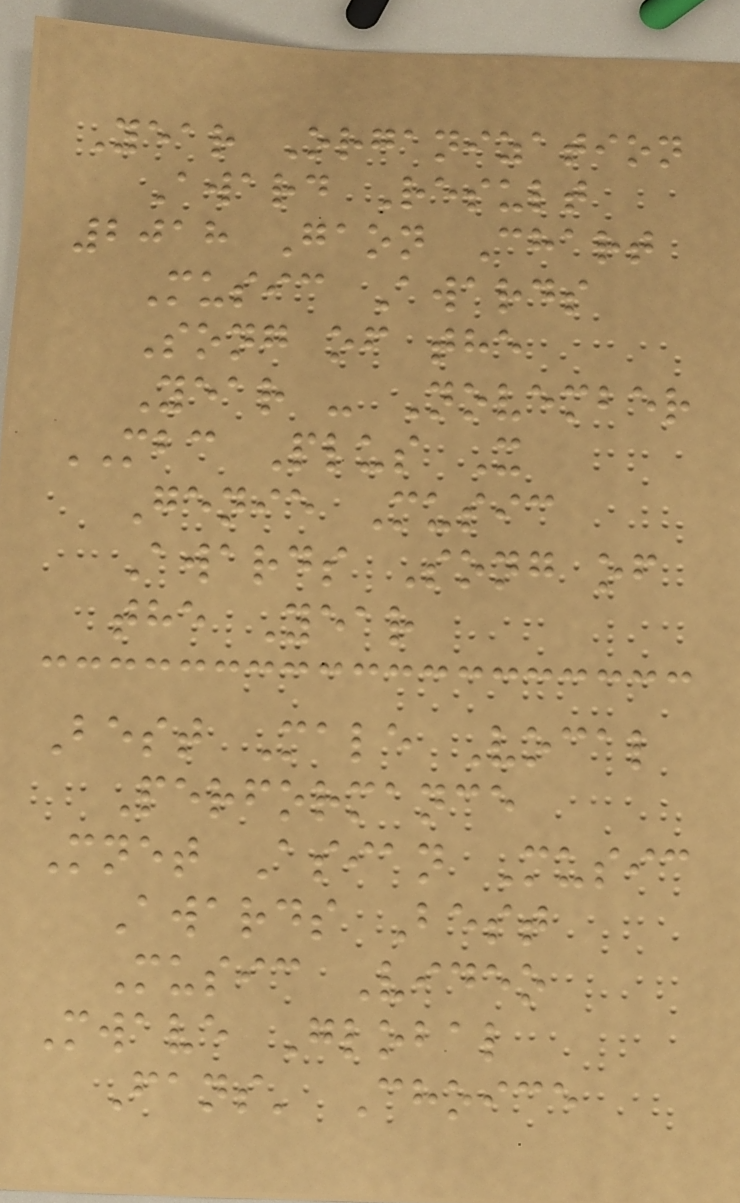Year Organization
Award Result
2018 Gaon Chart
Music Awards
Song of the
Year - November
MBC Plus X
Genie Music
Awards Song of
the Year
Best Male Vocal
Performance
Mnet Asian Music
Awards Best
Music Video
Mwave Global
Fans' Choice
